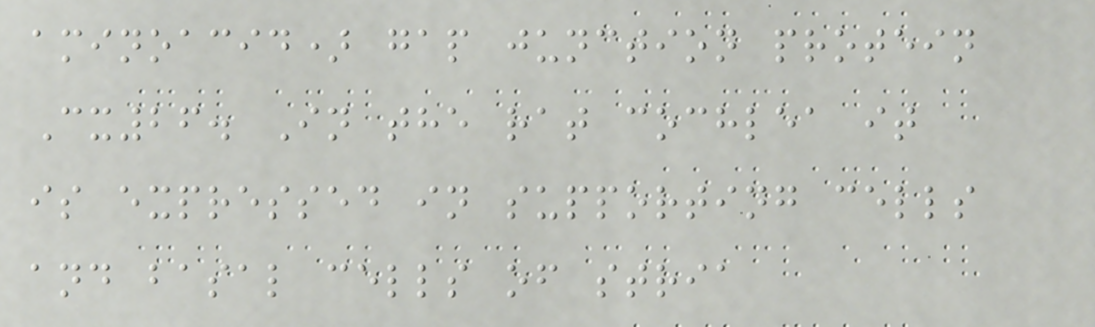aminoacid) gap junction protein
Cx26. In the rat cochlea it
is expressed in supporting cells
and basal cells of stria
